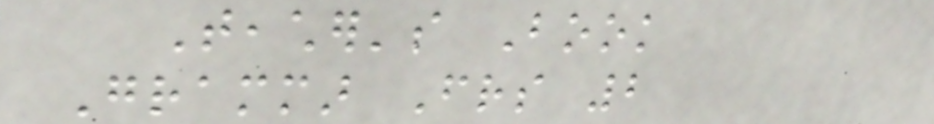Teacher's Book
Grammar Friends 2
